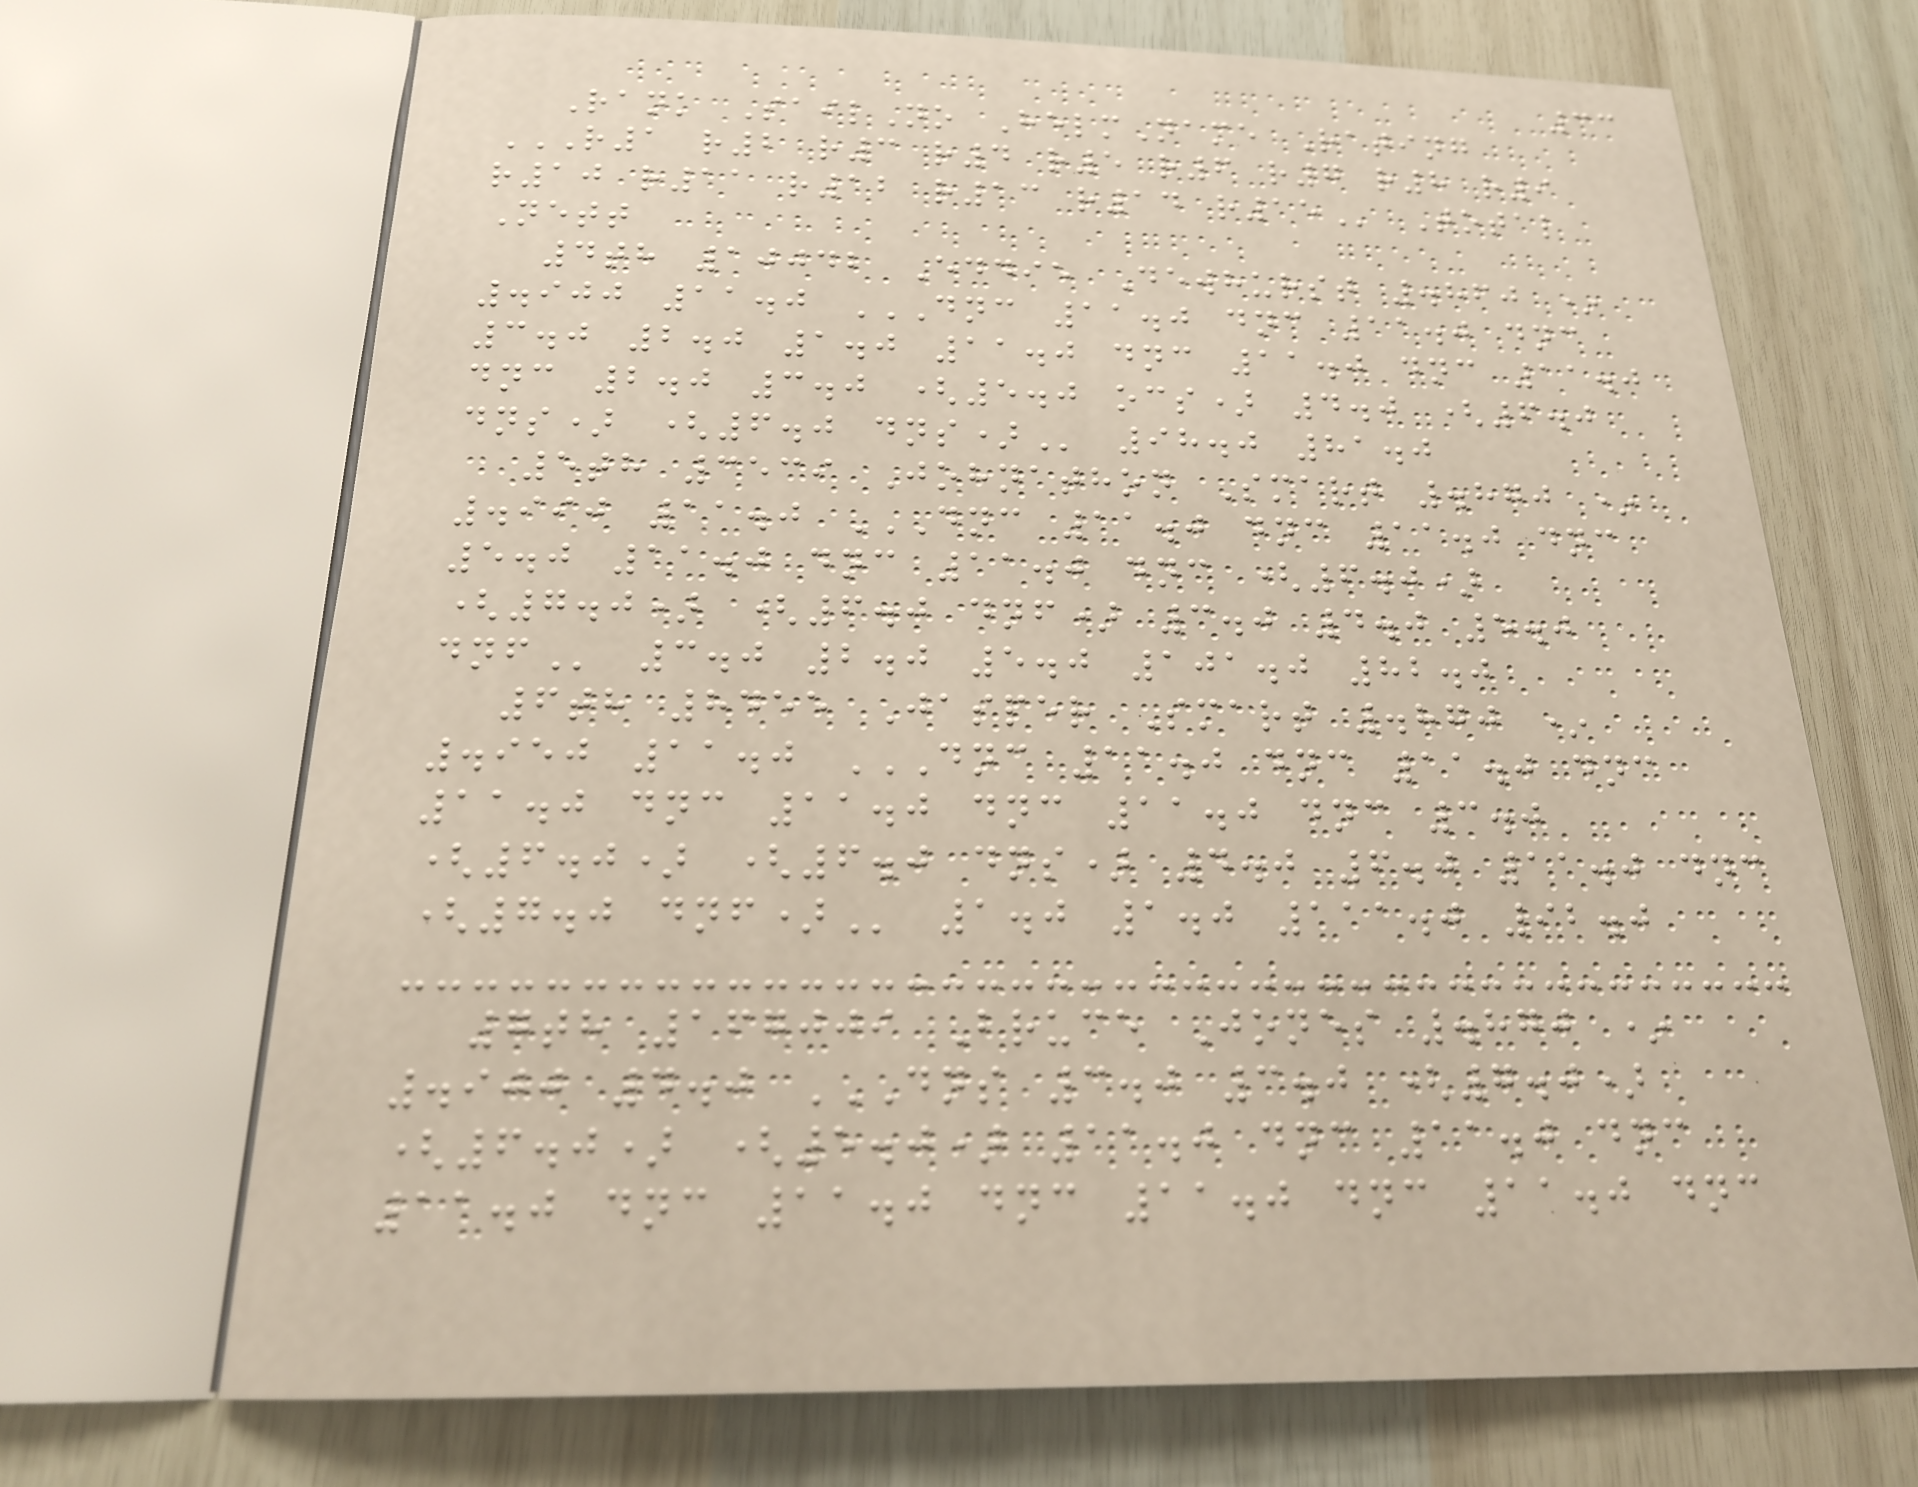33
Rank SailNo HelmName Rating
R1 R2 R3 R4 R5 R6 R7 R8 R9
R10 R11 R12 R13 R14 R15 Total
Nett
4th 10042 Eddie Dewhurst .860 *
.900 11.0 DNC 11.0 DNC 11.0 DNC
3.0 2.0 1.0 11.0 DNC 11.0 DNC 11.0
DNC 2.0 3.0 (5.0 OCS) 4.0 (6.0
DNS) (6.0 DNS) 98.0 81.0
5th 3539 Johnathon Smart .870 *
.990 11.0 DNC 11.0 DNC 11.0 DNC
5.0 11.0 DNC 11.0 DNC (6.0)
(7.0) (6.0 DNF) 3.0 4.0 5.0
DNF 3.0 2.0 5.0 101.0 82.0
6th 8455 Jasper Smart .870 *
.950 11.0 DNC 11.0 DNC 11.0 DNC
11.0 DNC 11.0 DNC 11.0 DNC 3.0
(6.0) (6.0 DNS) 4.0 6.0 11.0 DNC
(7.0 DNF) 1.0 1.0 111.0 92.0
7th 167009 Bruce Jones .870 *
.900 4.0 DNS 3.0 3.0 (7.0)
(6.0) (5.0) 11.0 DNC 11.0 DNC
11.0 DNC 11.0 DNC 11.0 DNC 11.0 DNC
